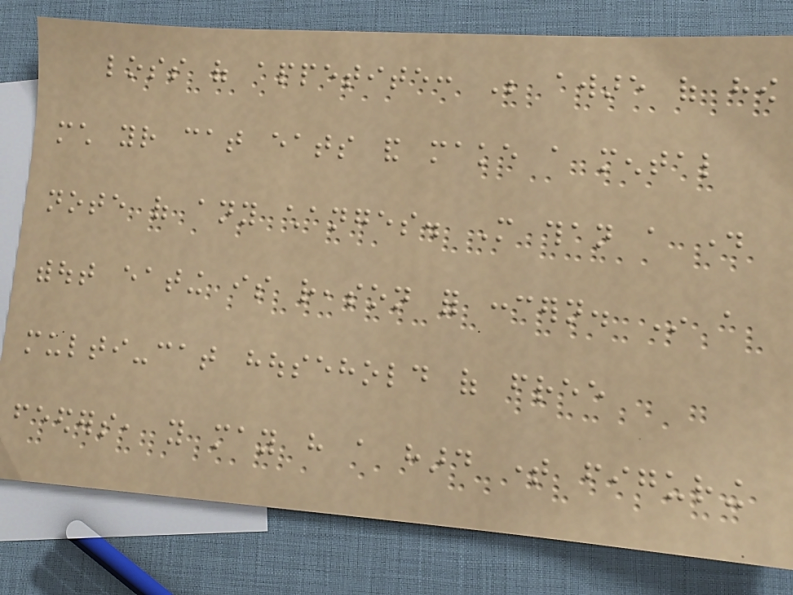loss of appetite: Be aware of how
much your cat eats and make a mental
note of any changes. More than a day
without eating is reason for concern. In a
multi-cat household of free
feeders, you may have a hard time figuring
